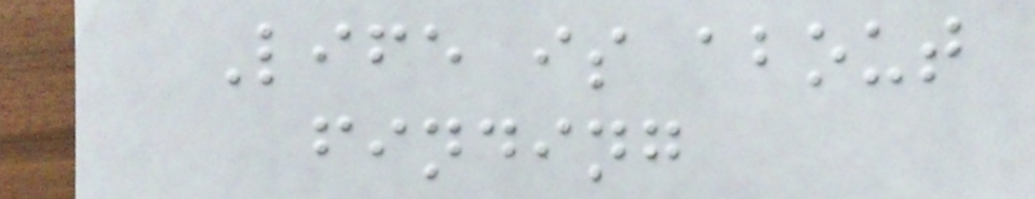Life is about
finding
